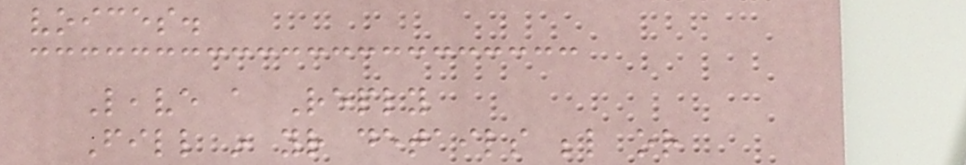voices.
Leave a Reply
Fill in your details below or
